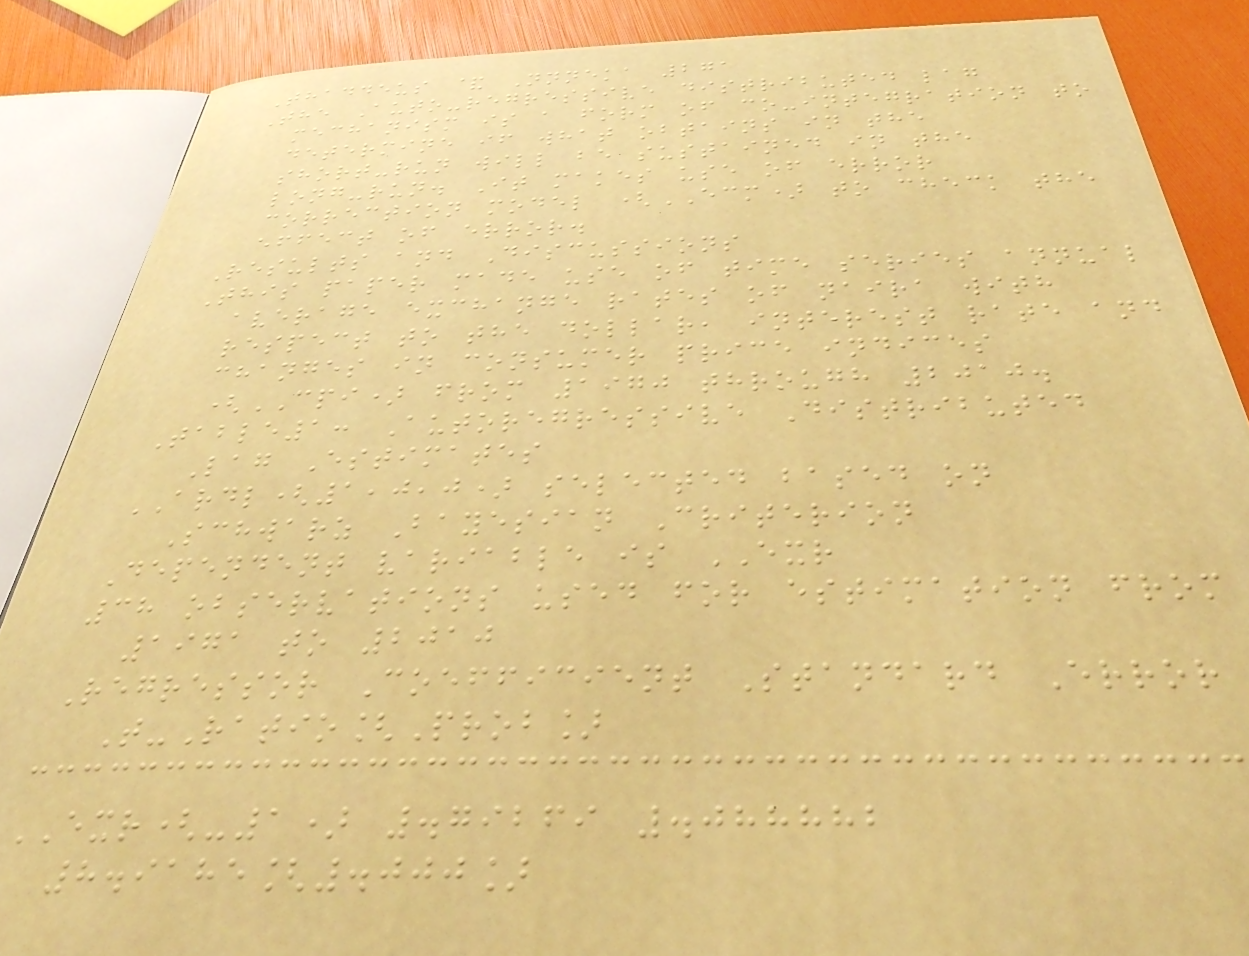Thaddeus & Nnneka 271
The Auto-regressive distributed lag
mechanism is a form of co-integration to
determine if what obtains in the
short-run will be sustained in the
long-run. It makes use of error
correction model (ECM) to check the
effect of error.
Results and Discussions
This paper made use of time series annual
average exchange rates of naira with
respect to the dollar, interest rate and
changes in consumer price indices
(CPI) from 1970 through 2010.
Table1: Autoregressive Distributed
Lag Estimates
ARDL(1,0,0) selected based on
Schwarz Bayesian Criterion
Dependent variable is EXR
38 observations used for estimation from
1971 to 2010
Regressor Coefficient Standard Error
T-Ratio[Prob]
EXR(-1) .79269 .088882
8.9185[.000]
